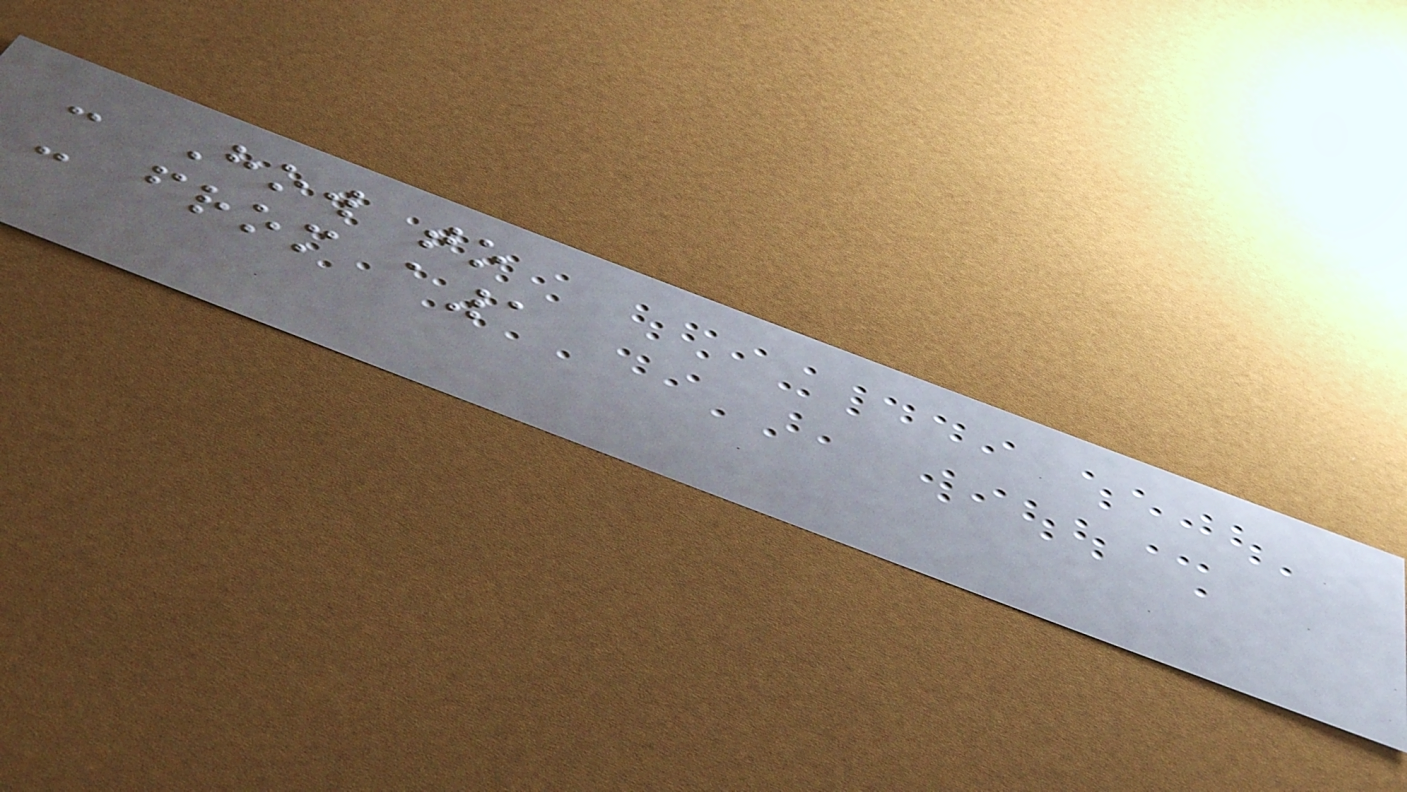- How to
- from a1
